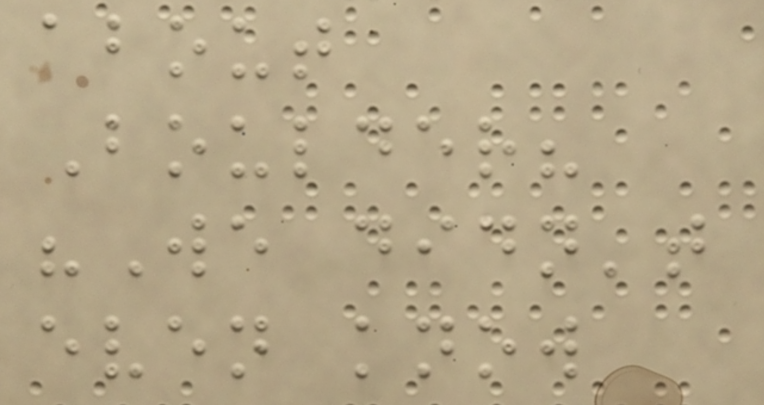about
Boulder?
"We didn't
even know
